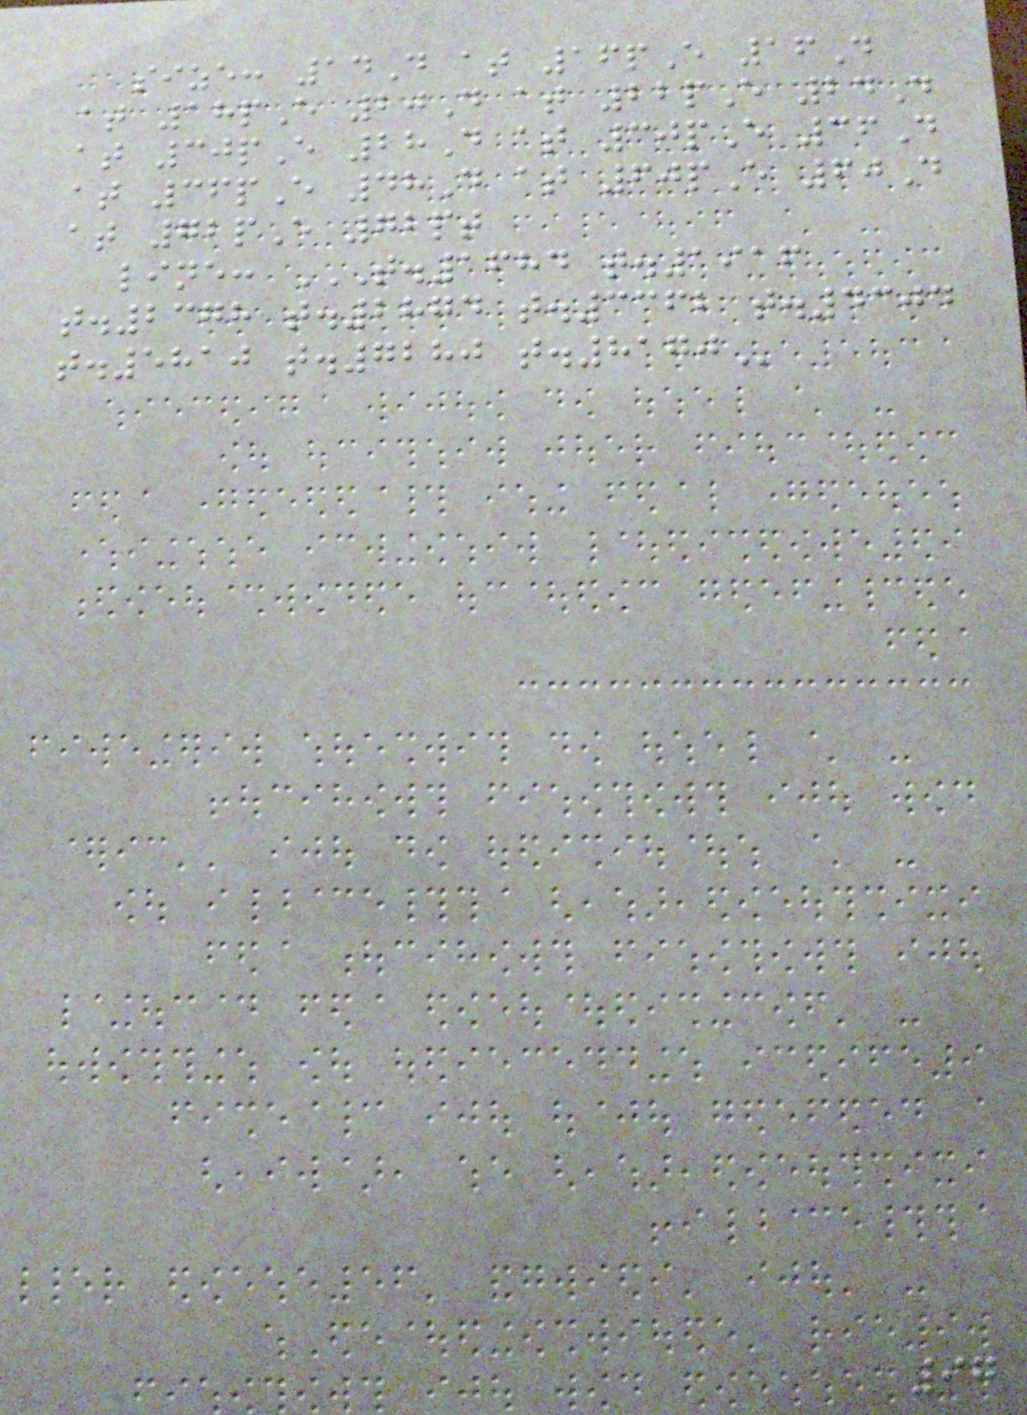size: 14D at 16pE 16D
at 18pE 20D at 22pE 24D
at 30pE 28D at 30pE 36D
at 36pE 48D at 60pE 60D
at 72pE 72pt
line: T.1684 T.1916
T.2378 T.2874 T.3362 T.4304
T.5810 T.7280 T.8170
97
